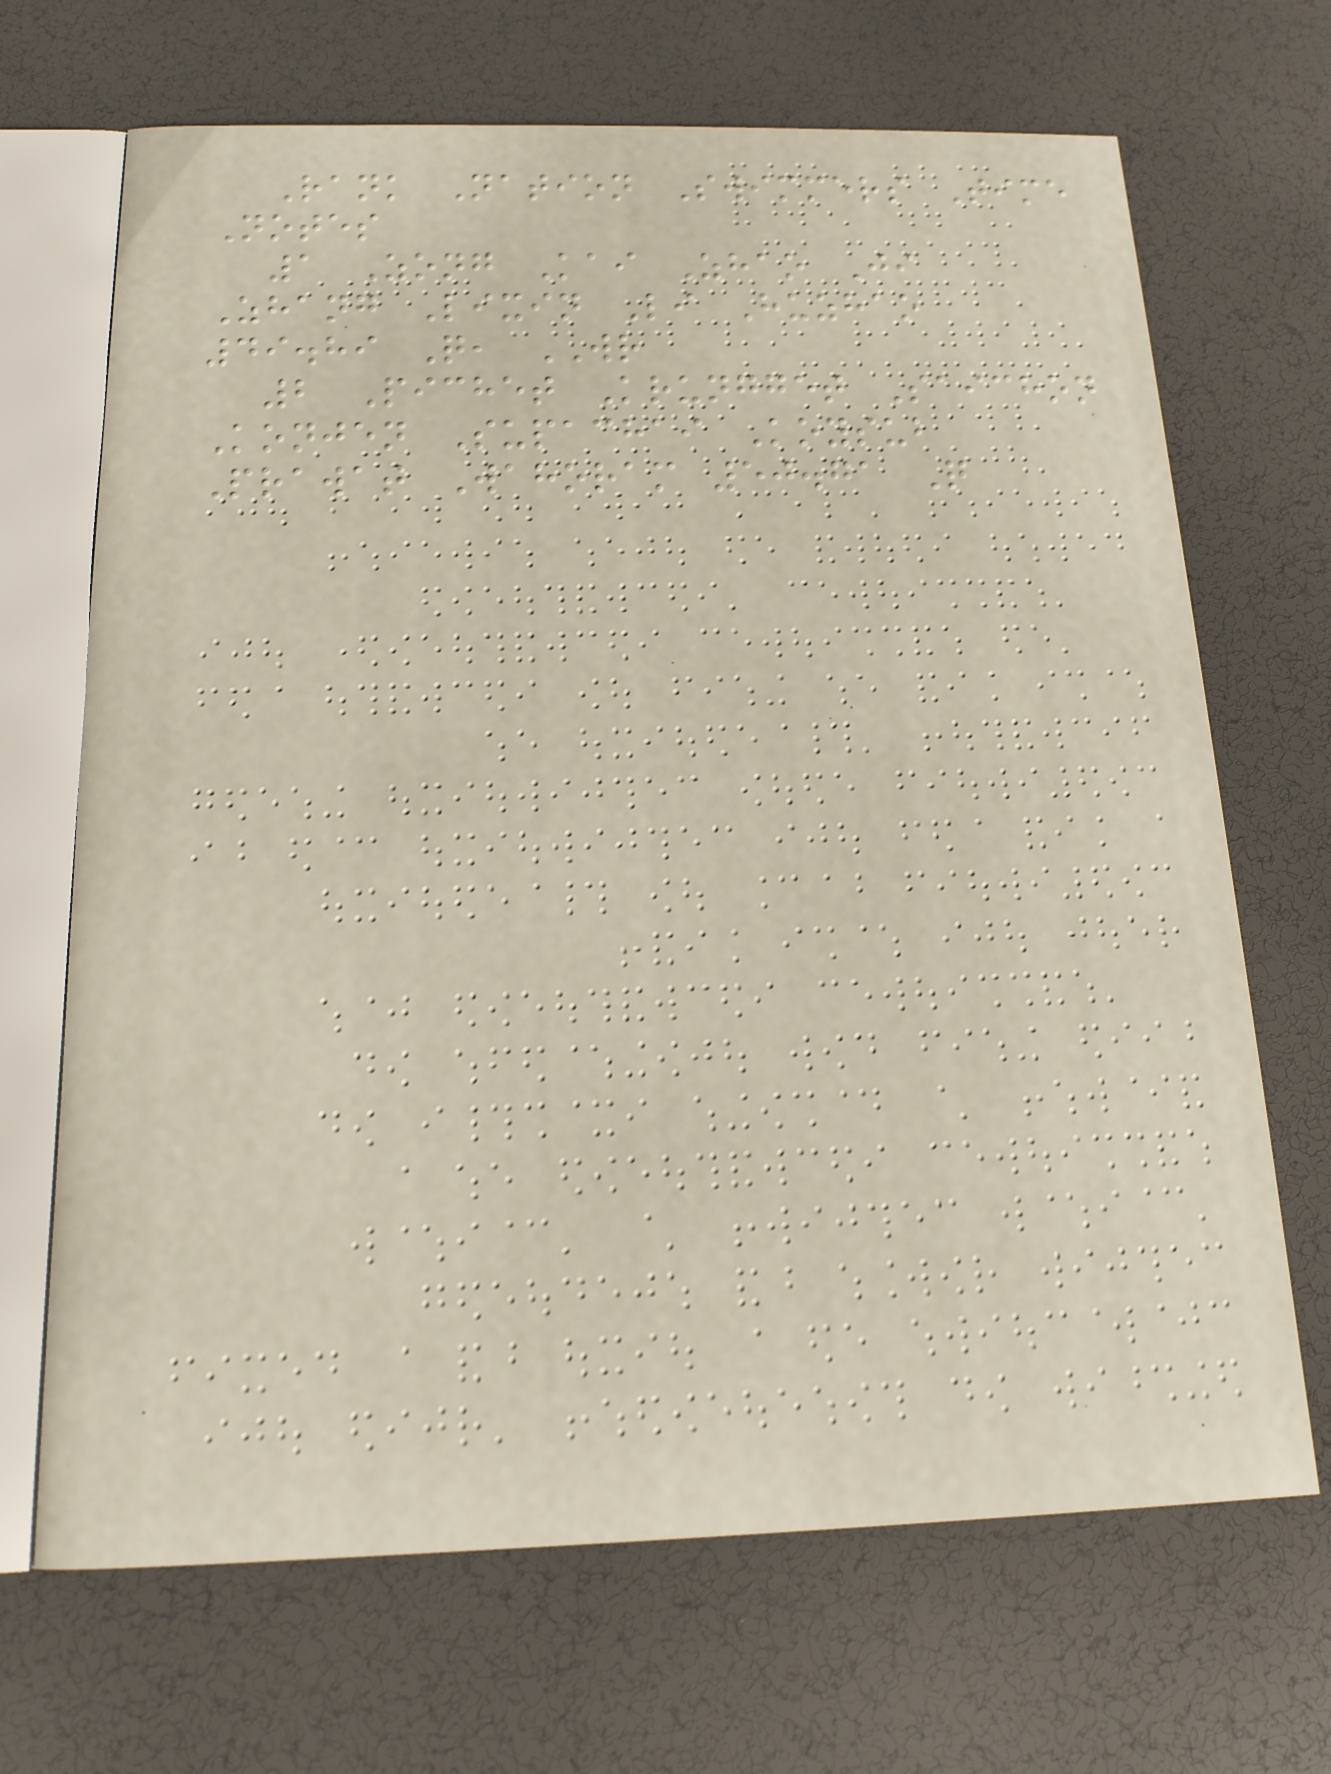Rank Nation Swimmers Time
Notes
1 Zong Kai Zhao Ji
Zhang Lixin Li Huzhao
49.89 Q, WR
2 Pichet Krungget Saichon
Konjen Supachai Koysub
Prawat Wahoram 50.71 Q
